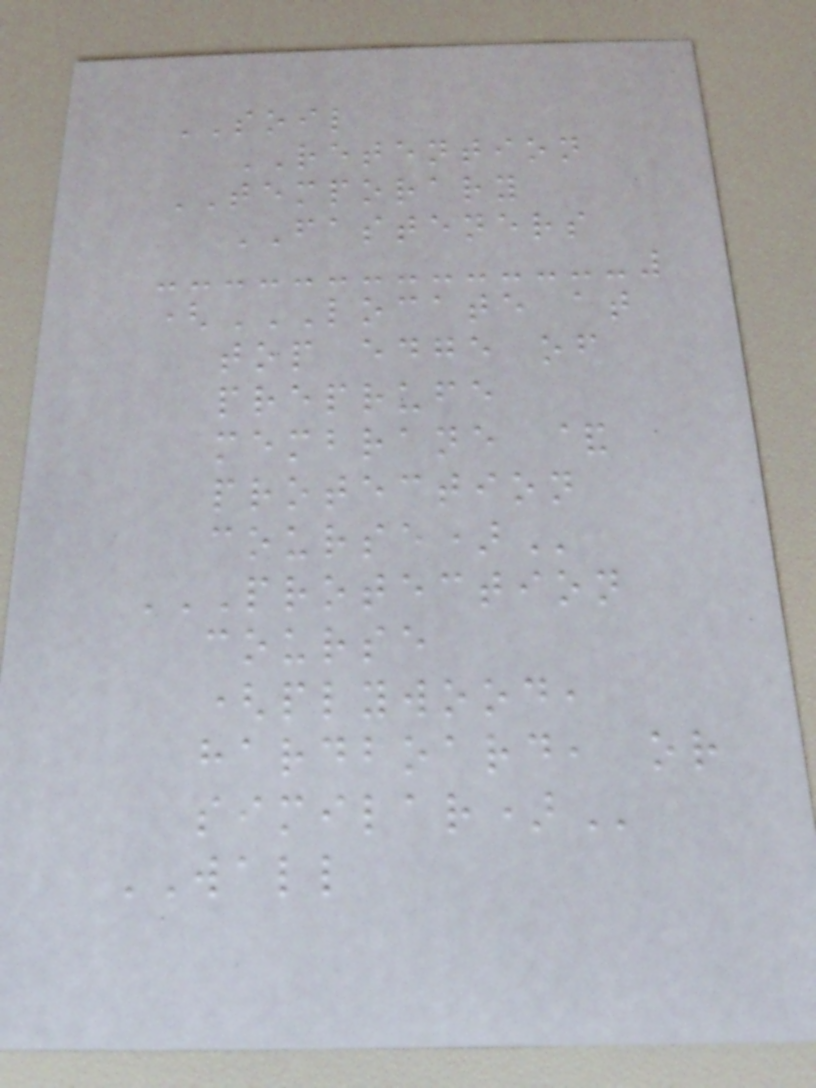SOIL
RETENTION
TEMPORARY
FASTENERS
(LOCATE AT
TOP EDGE OF
PREPRUFE
MEMBRANE &
PROTECTION
COURSE)
PROTECTION
COURSE
(PLYWOOD,
HARDBOARD, OR
SIMILAR)
WALL
